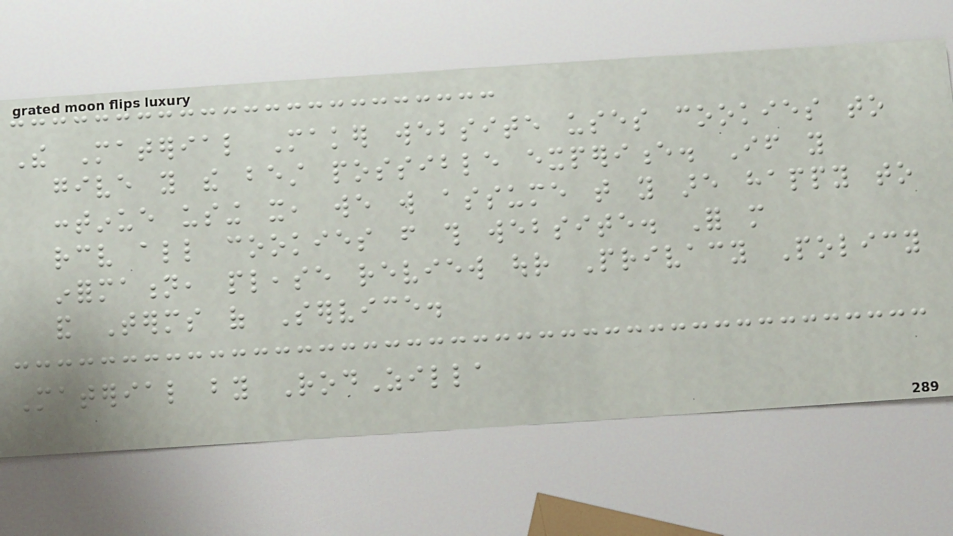The Material Maker website uses cookies to
give you the best possible experience. If you
continue using it, we will assume that you are happy to
receive all cookies from this website. For more
information, please review our Privacy Policy
and Terms of Service.
Material by RodZilla
